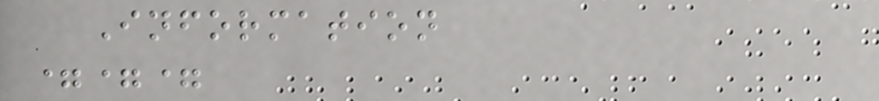Information
===
